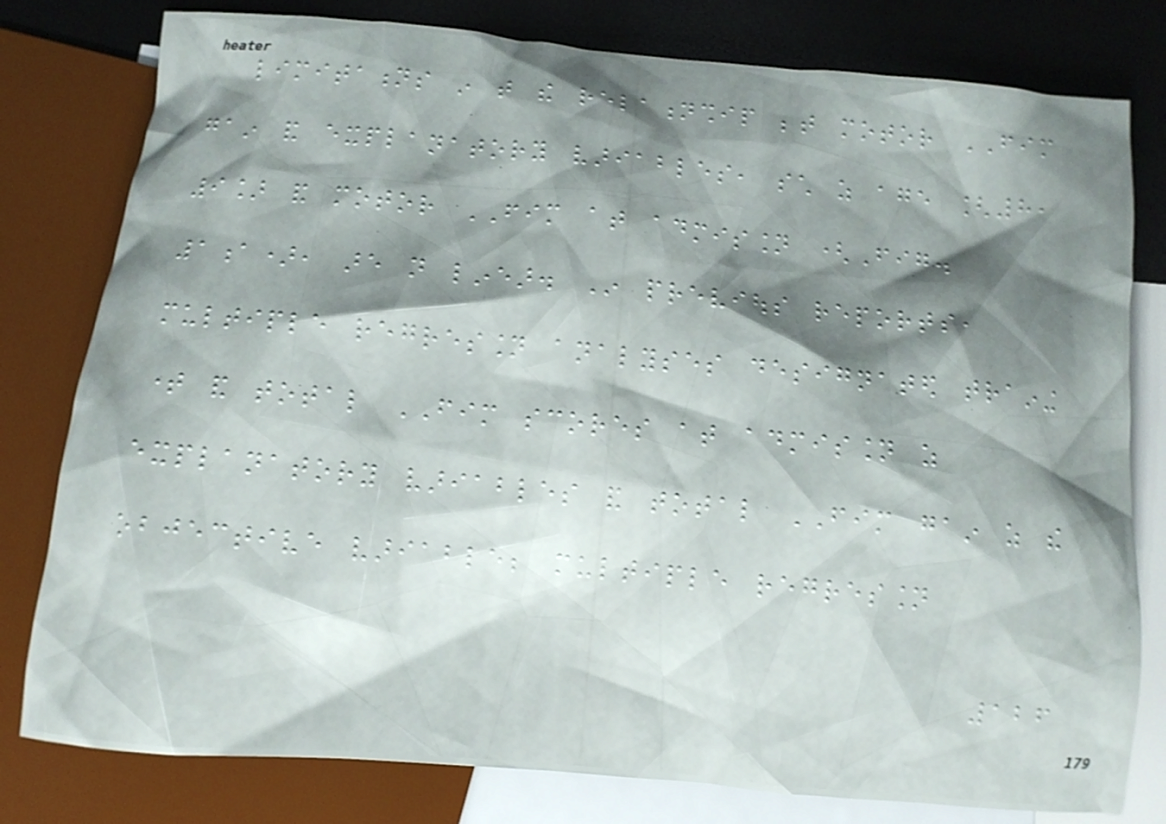limitations in that the relationship between motor FIM
gain and explanatory variables, such as age [8,
9] and motor FIM at admission (Fig.
1a), are not linear. In previous reports,
multiple regression analyses designated training
time and total FIM scores at admission as
explanatory variables and total FIM gain as the
objective variable; multiple regression
126
